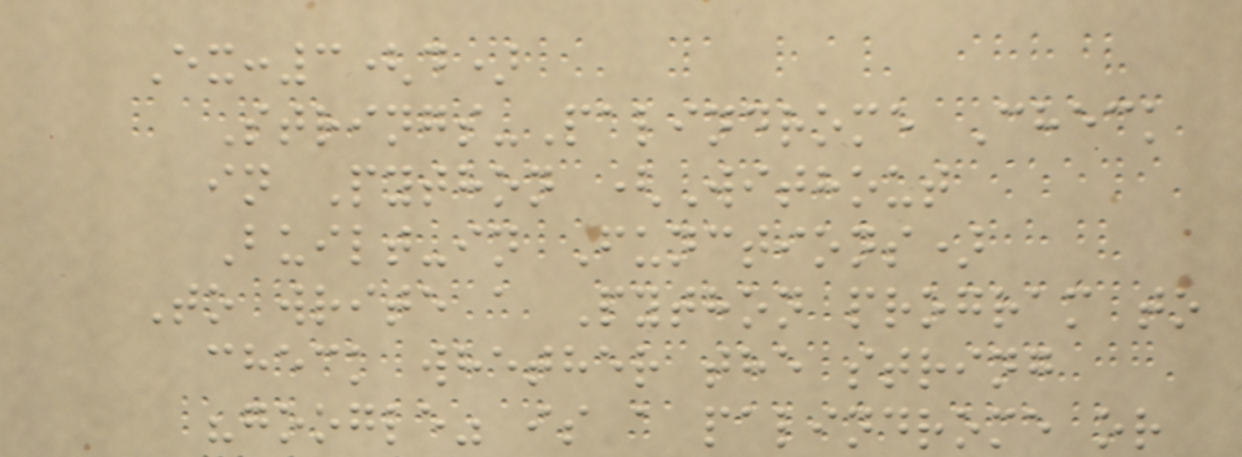Ex:3(d)
Strings-Palindrome Check
in Python (Without
Built-in Functions)
To write a Python program to
check whether the string
"google" is a palindrome or
